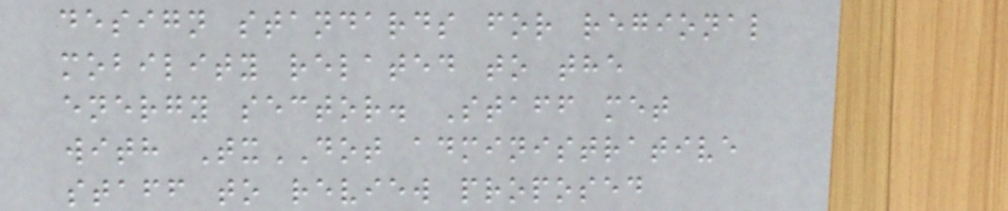design standards for regional
mobility related to the
energy sector. Staff met
with TxDOT administrative
staff to review proposed
